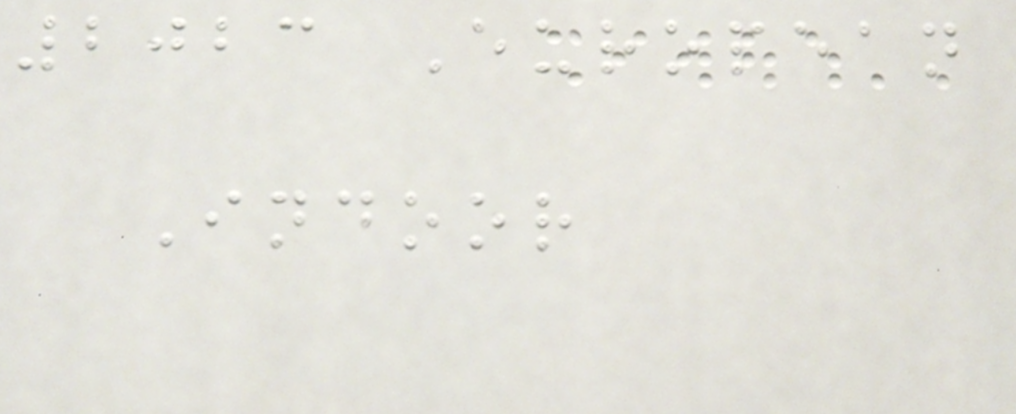2023 European
Indoor
